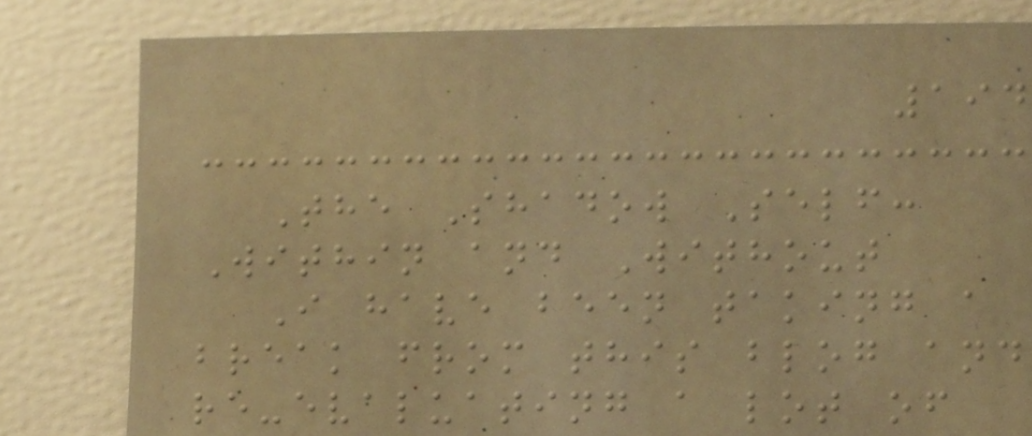194
The Shadow Self:
Within and Without
I have been taking a
break from this blog and
re-evaluating a lot of
